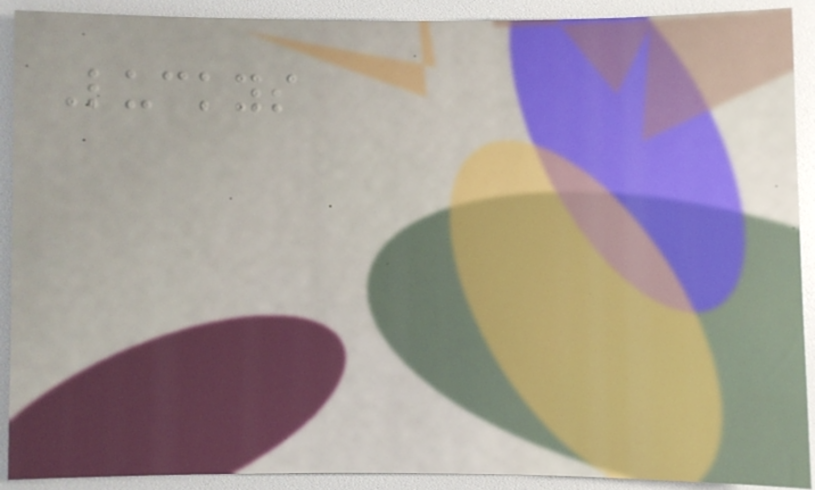Luckys
